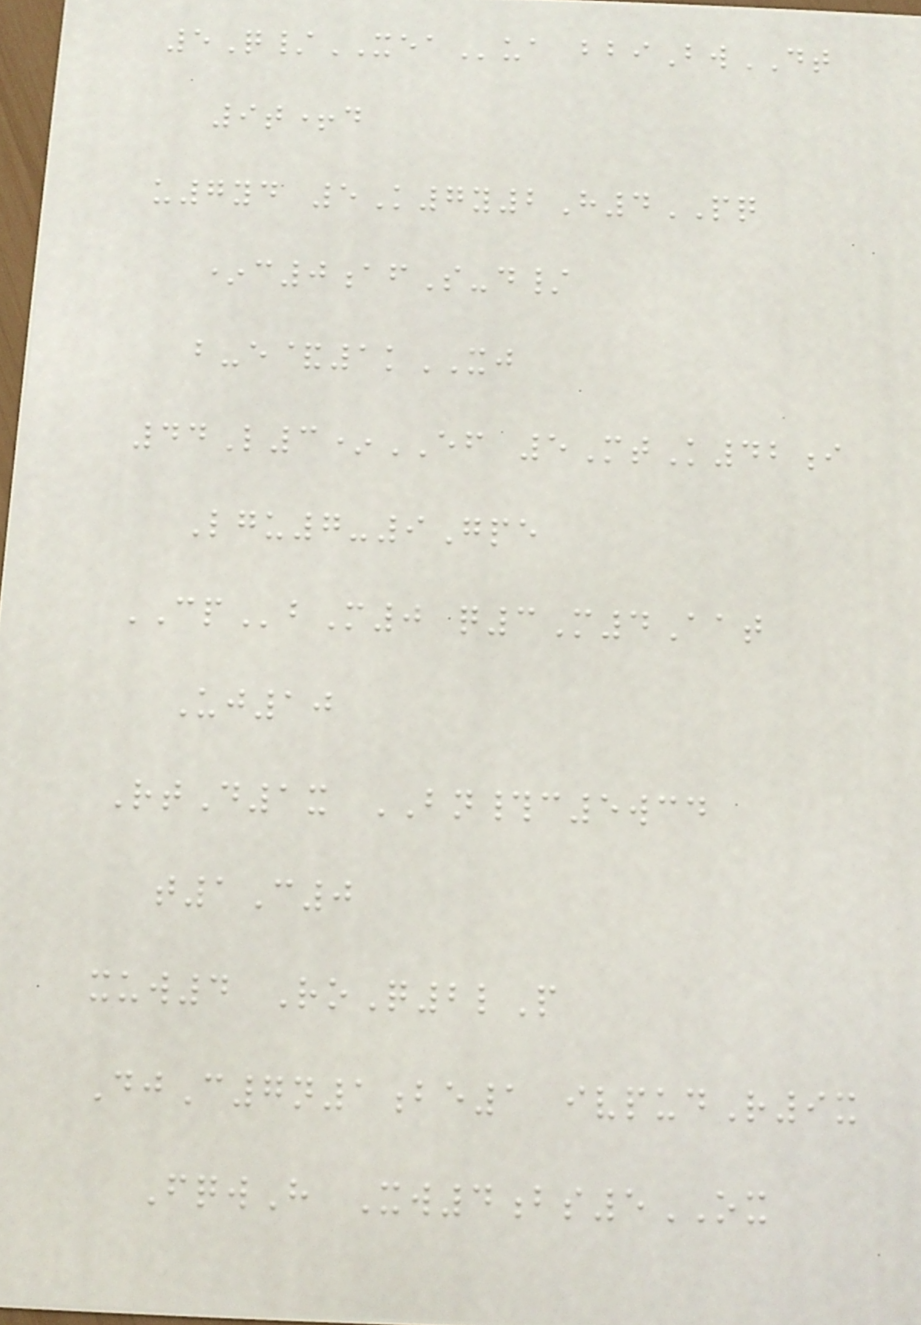5Q/XEAua bbiBwDT
9t+d
u7yd 5K7y2H4PQ
*c0afS-d/
b-e&1kXJ
44L3*EF 5MtK42i
Lgu7-9Gpe
CPbM0 q3M4Aat
Uj10
RtD1x BN#c5wcd
t1C0
xuw4 RoQ2lP
DjC7n1be1 ivpudR9x
FqwH Xw4bs5OX
